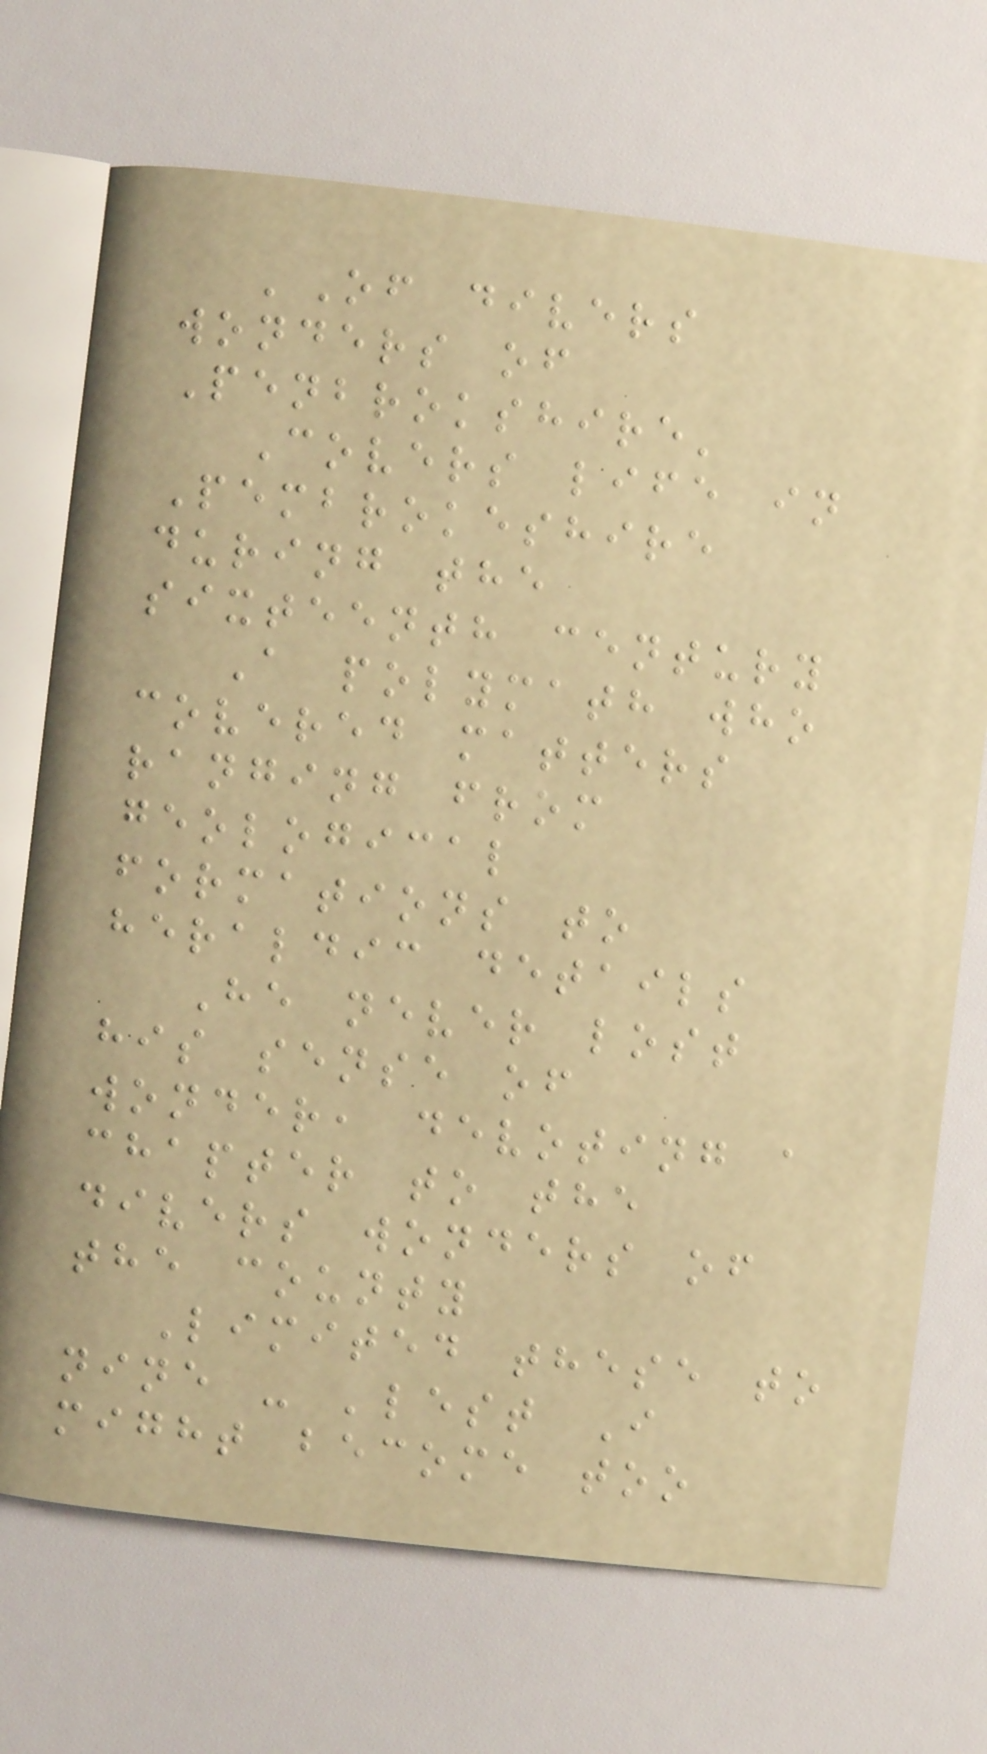'Of divers
wonders of
Penbrokshire'
Covers life in
Pembrokeshire
during the
sixteenth century
A polymath who
covered matters
ranging from
geological
formations to
heraldic details
He never lost
his sense of
wonder, devoting a
chapter to the
divers wonders of
the county
Limited these to
nine - 'lest I
might become too
